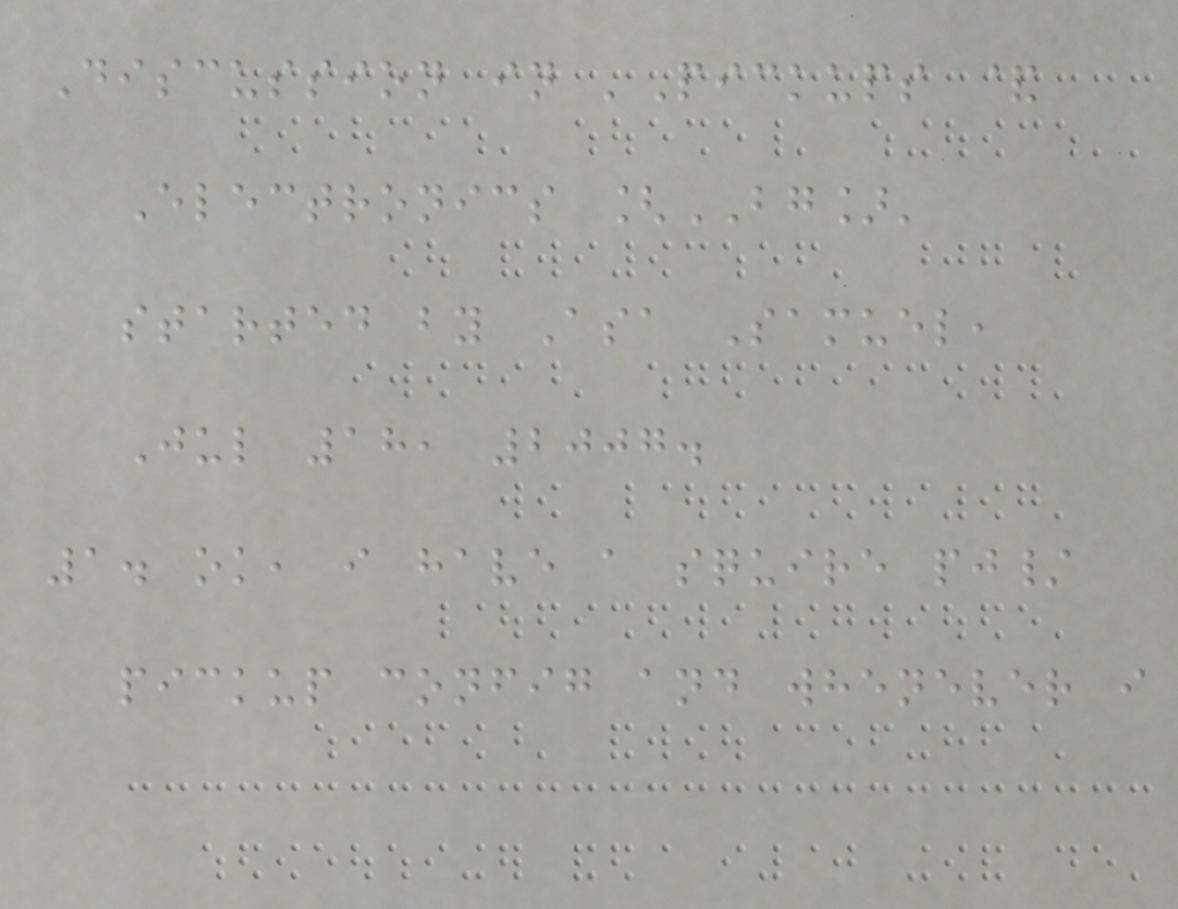Discussion in 'Pickups &
Electronics [BG]'
started by Asa Samuel,
Jul 18, 2007.
1. ok, i have a squire pj/
pickup config and whenever i
